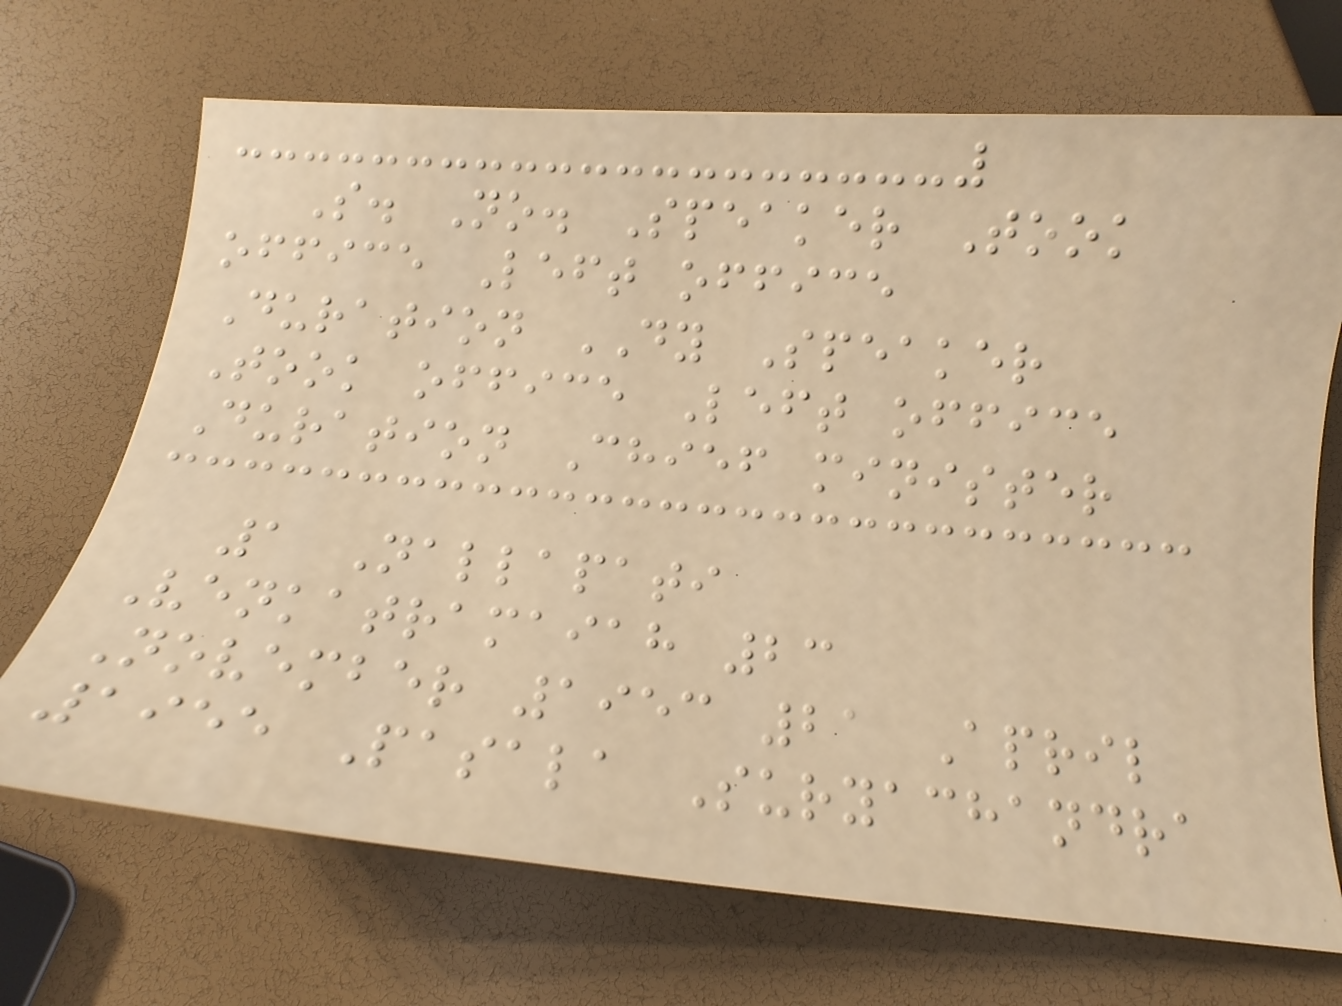S. No. Speaker Took
office Left office
Duration DY Speaker
Took office Left office
Duration Chief minister
1 Nallapati
Venkatramaiah 23
November 1953 21 April
1955 Pasala Suryachandra
